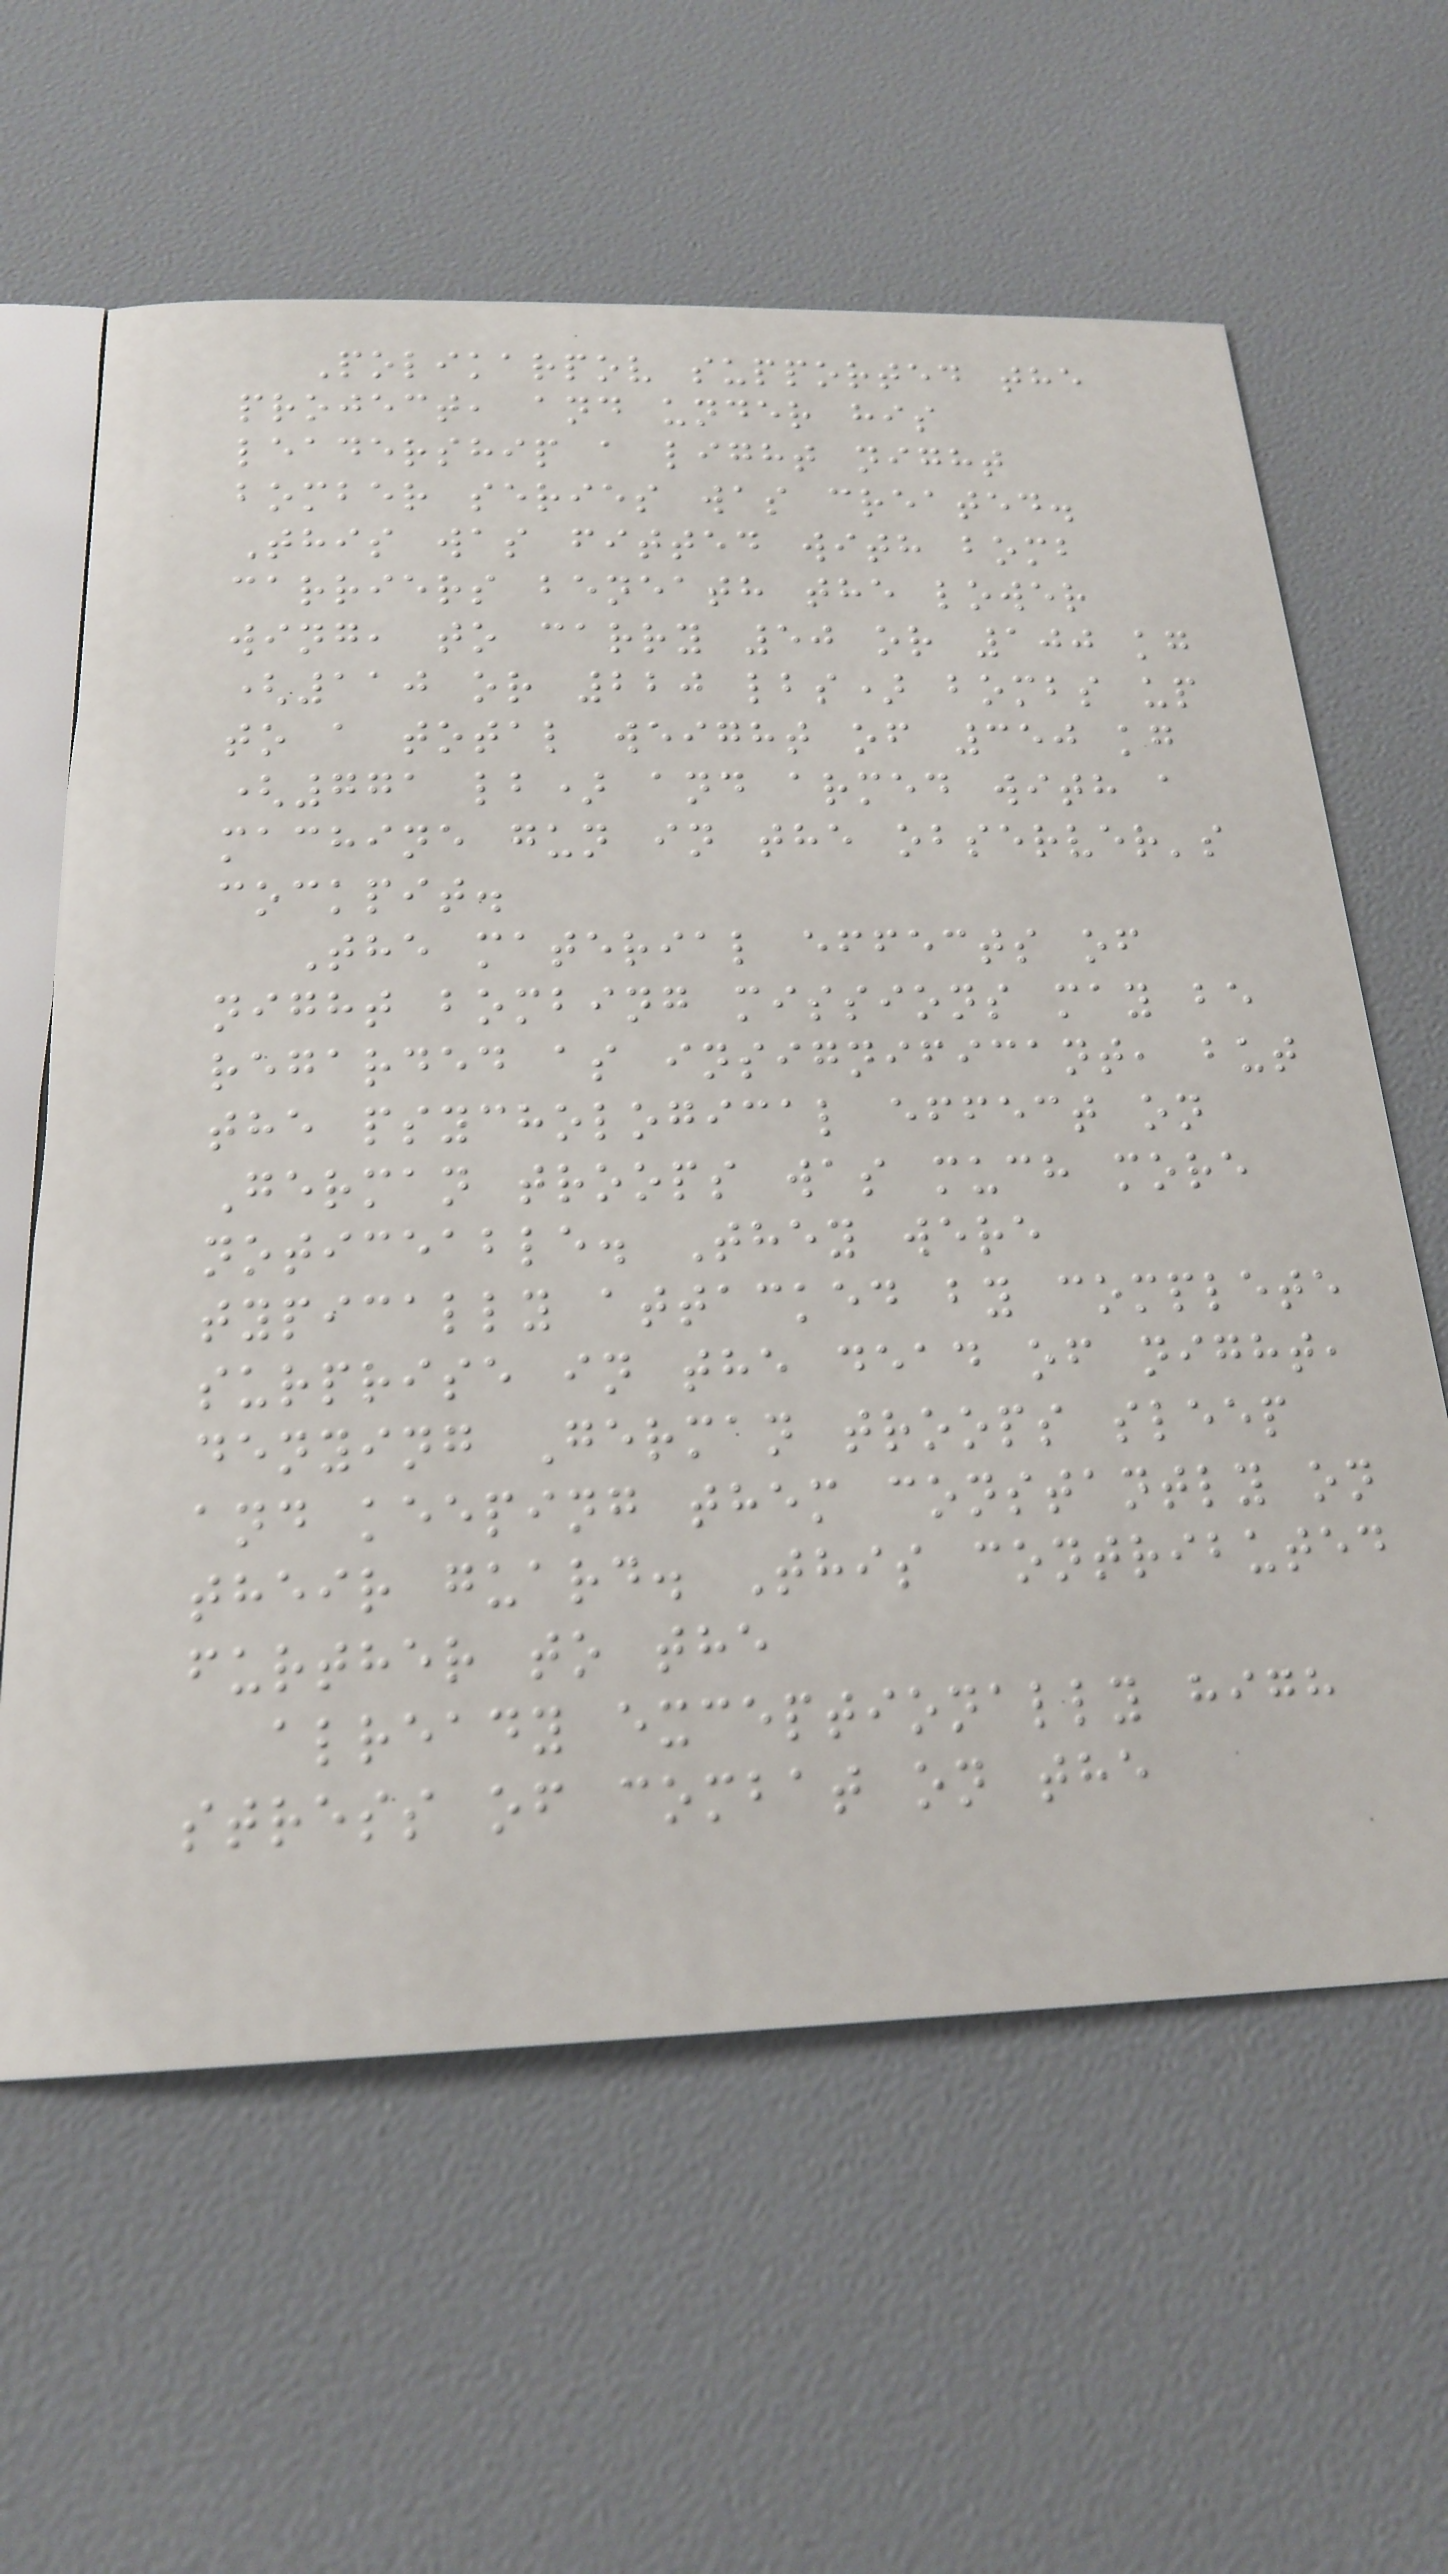Polikarpov supported the
project, and under his
leadership a light night
bomber series was created.
This was fitted with bomb
carriers beneath the lower
wing, to carry 50 or 100 kg
(110 or 220 lbs) bombs up
to a total weight of 350 kg
(771 lb) and armed with a
machine gun in the observer's
cockpit.
The material effects of
night bombing missions may be
regarded as insignificant, but
the psychological effect on
German troops was much more
noticeable. They were
typically attacked by complete
surprise in the dead of night,
denying German troops sleep
and keeping them constantly on
their guard. This contributed
further to the
already exceptionally high
stress of combat on the
